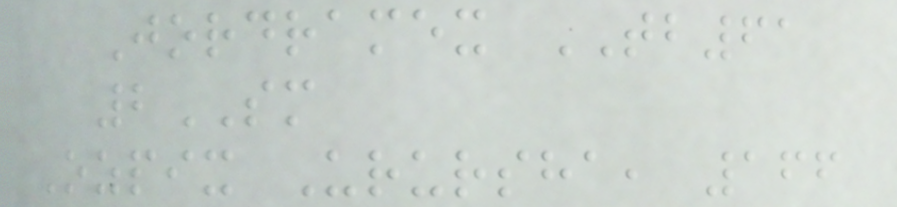Jordramex TB61
2SM
Ozpix Urursha, 166
